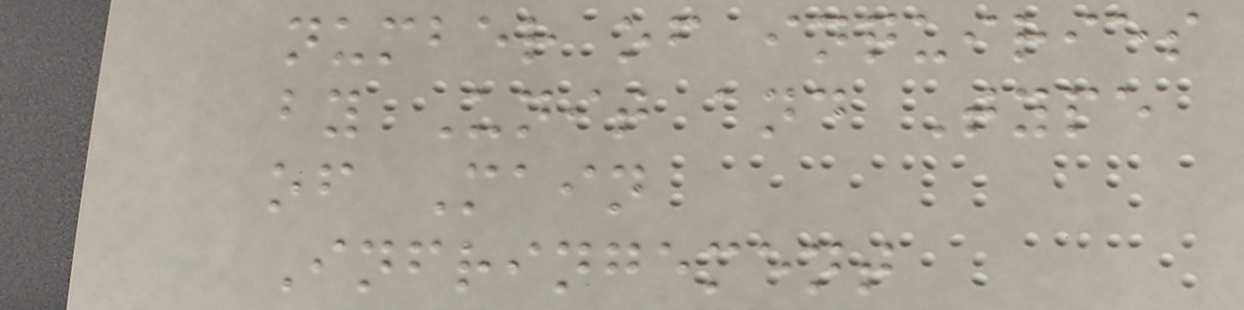number of inquiries
by Unit and Type
of Main
Infringement
